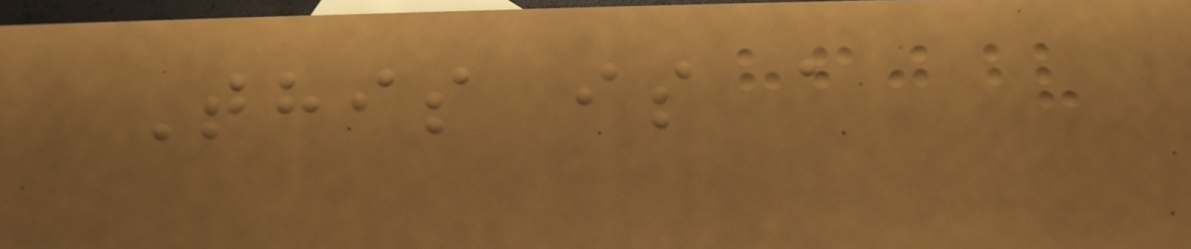This is a
